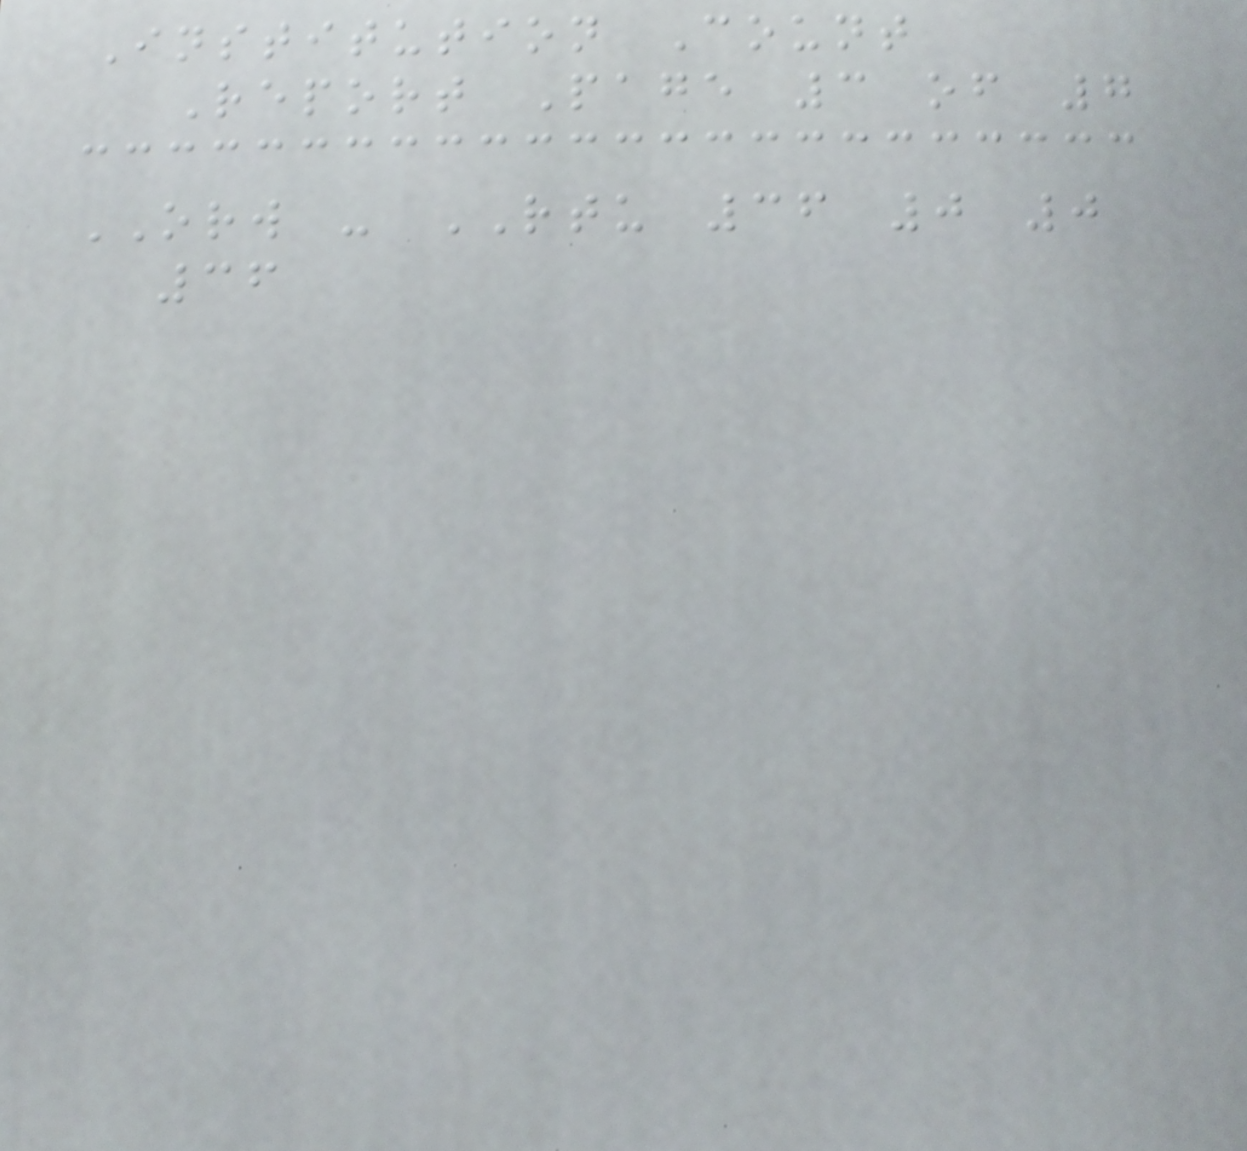Institution Count
Report Page 3 of 7
ORW - RTU 36 0 0
36
